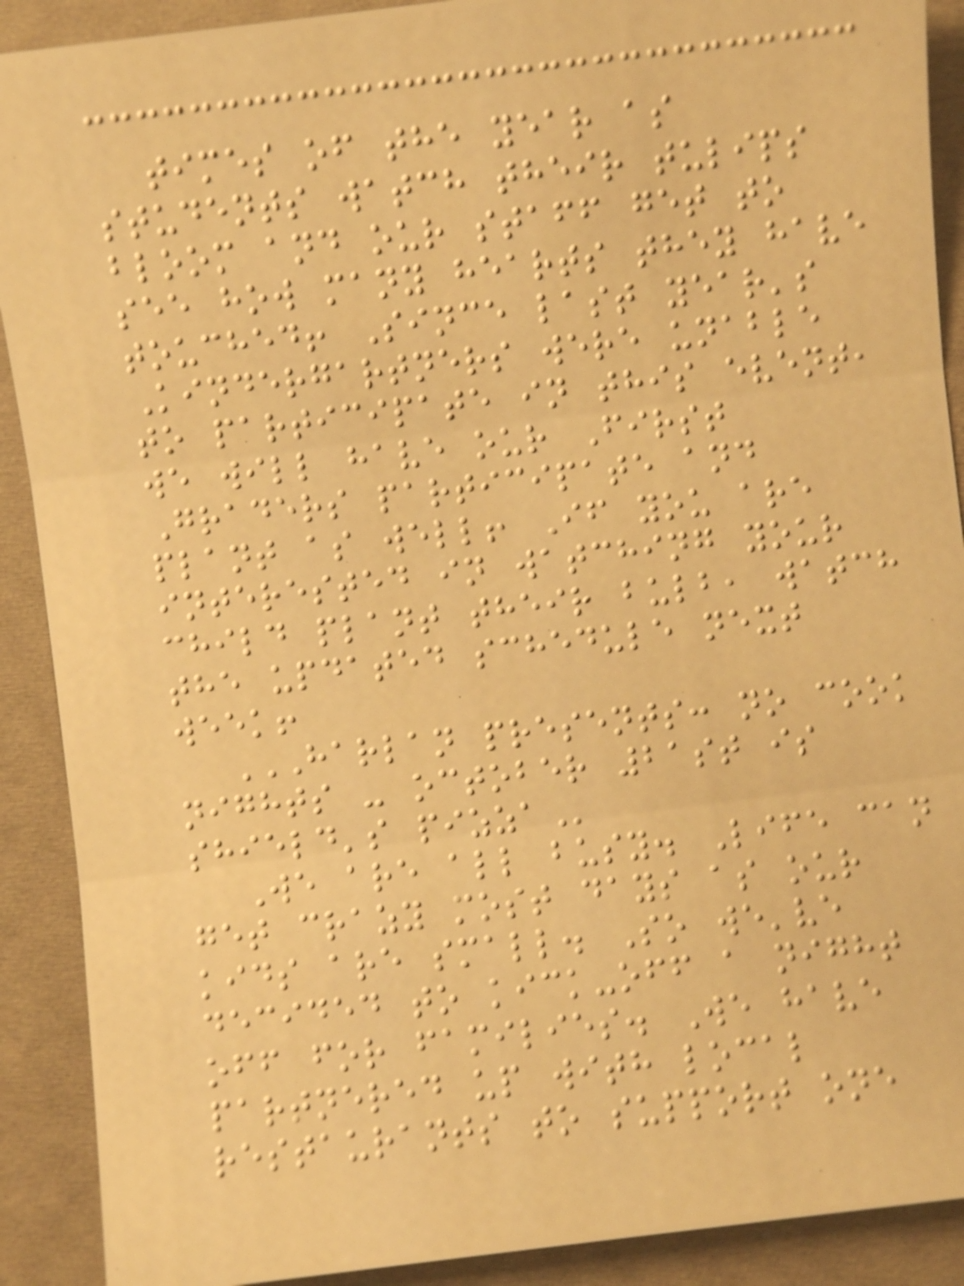times of the year as
students watch their tulips
bloom and our staff get to
see how many hearts they have
touched! Since last year's
Kindergartners were unable
to participate in this event,
we will have our First
Graders participate and
plant as well! If you are
interested in watching your
child plant their bulb, watch
the updated schedule next
week!
HARLAN PRESENTS: NO COOK
NIGHTS - OCTOBER 21ST IS
SHIELD'S PIZZA
We are all busy. Life can
get crazy most days as our
kids are small. So we've
decided to kick-off a night
off for families. We have
partnered up with local
restaurants to support one
